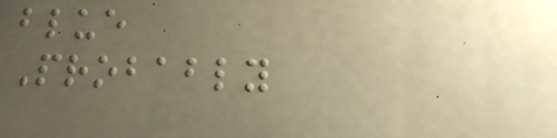blue
Probably
